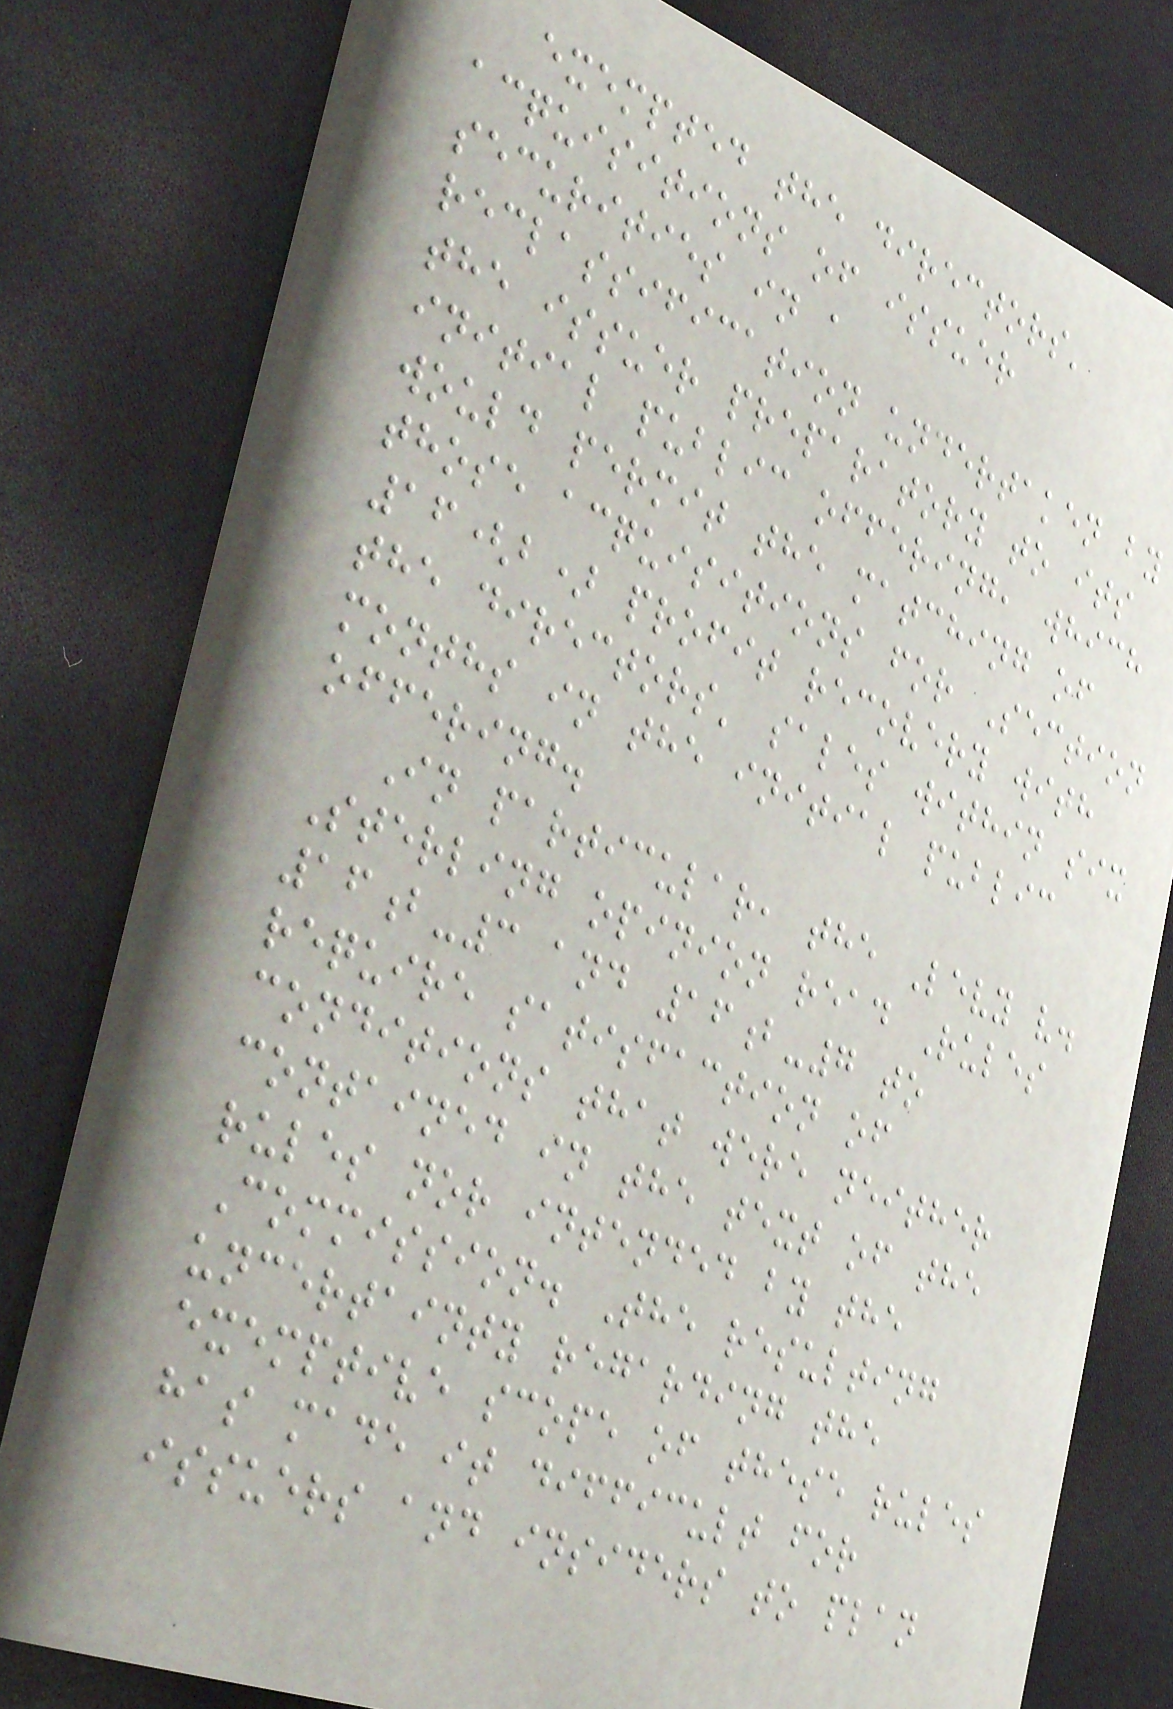exempted the directors'
acquisitions of issuer
securities in a
reclassification undertaken by
the issuer preparatory to its
initial public offering, which
would permit the matching of
those acquisitions for Section
16(b) profit recovery with
the directors' sales within six
months in the initial public
offering.
In particular, the Levy v.
Sterling opinion read Rules
16b-3 and 16b-7 to
require satisfaction of
conditions that were neither
contained in the text of the
rules nor intended by the
Commission. The resulting
uncertainty regarding the
exemptive scope of these rules
has made it difficult for
issuers and insiders to plan
